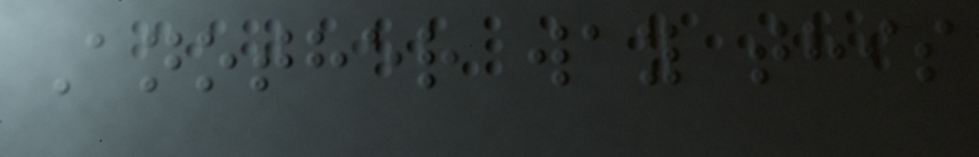Another way this
